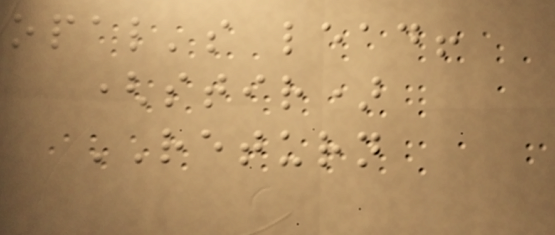opal's lead!
(stir)
RETURN
